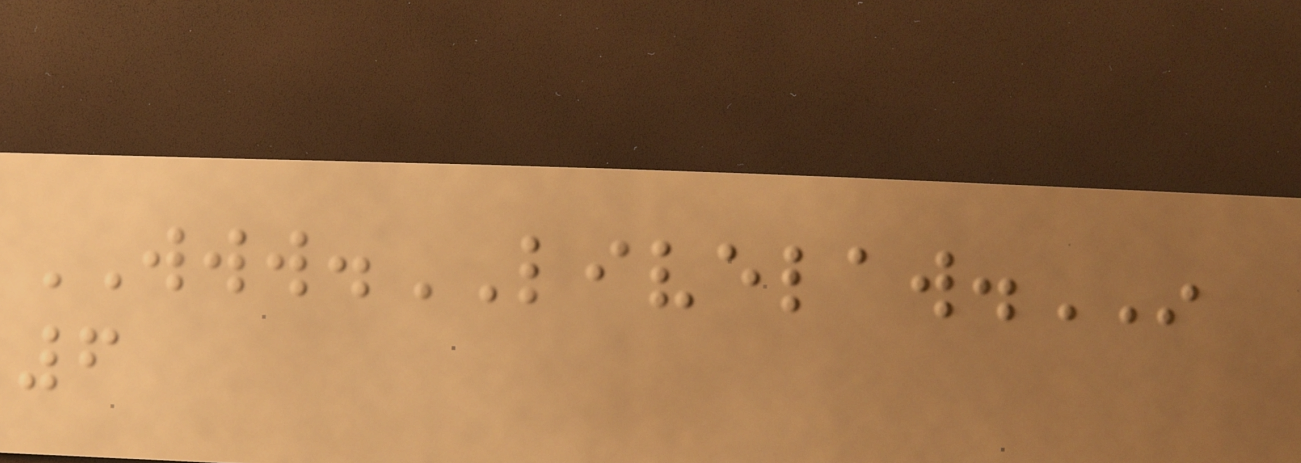WWW.LIVELAW.IN
6
